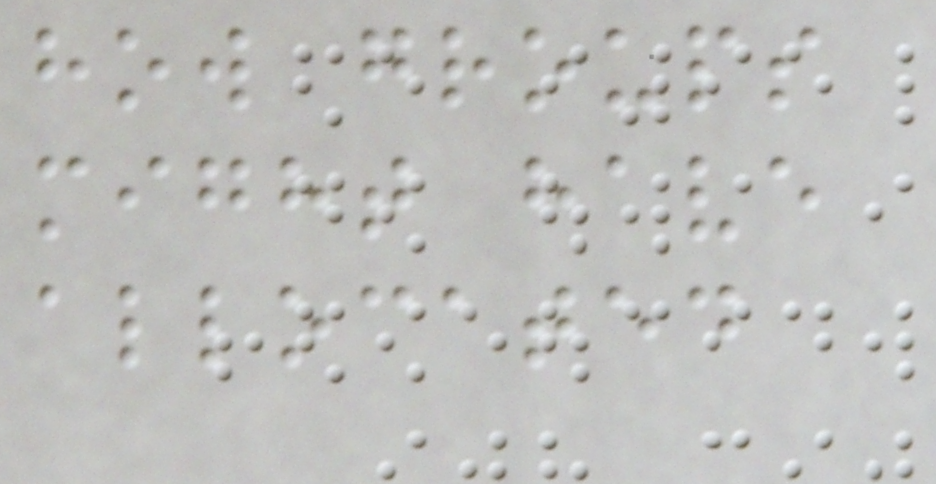how groups
might have
allocated
